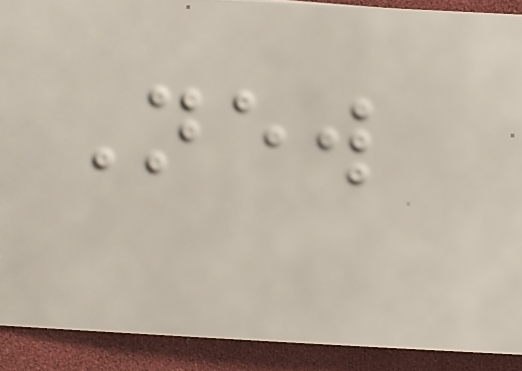New
